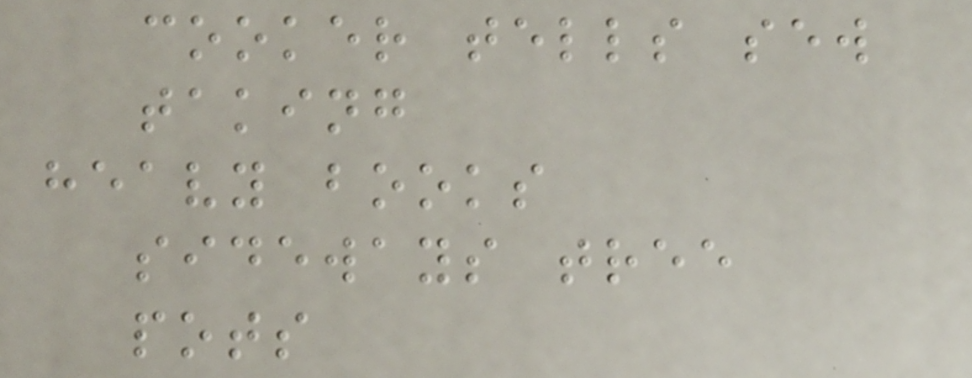cooker tells sew
taking
heavy books
sideways tree
pots
